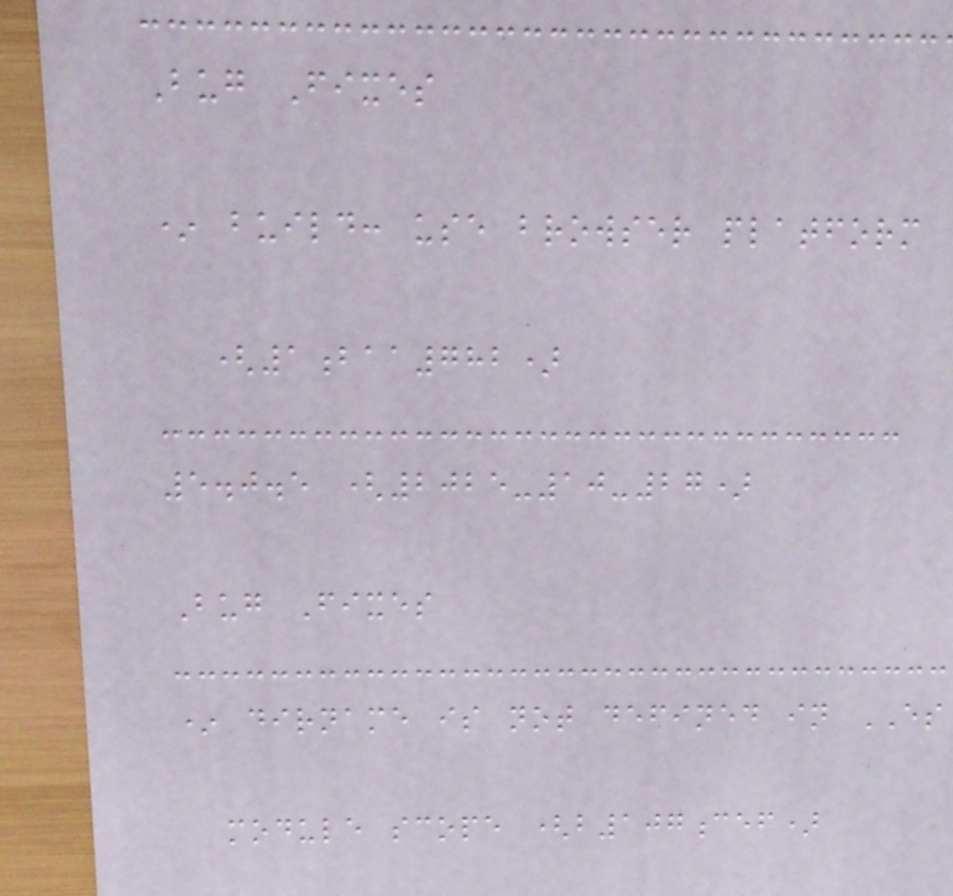Bug Fixes
* build: use browser platform
(1baa782)
5.0.5 (2025-10-27)
Bug Fixes
* dirname is not defined in ES
module scope (b107cef)
